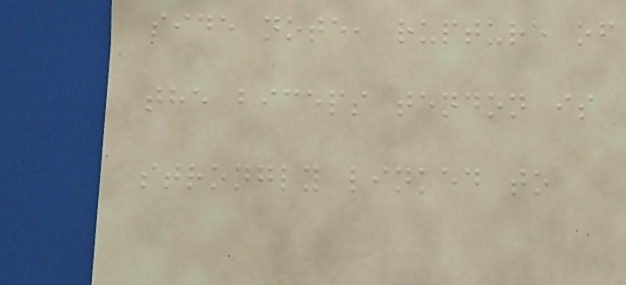side note, rupture of
the biceps tendon is
strongly linked to
